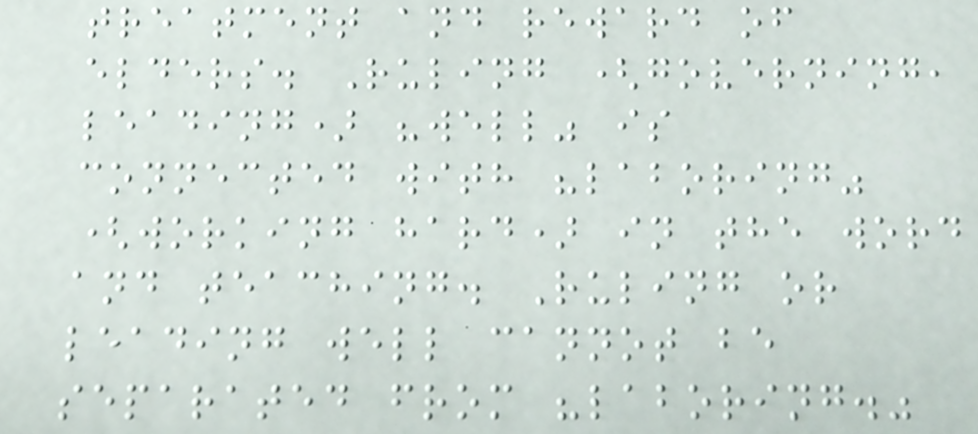treatment and reward of
elders. Ruling (governing,
leading) "well" is
connected with "laboring"
(working hard) in the word
and teaching. Ruling or
leading well cannot be
separated from "laboring."
